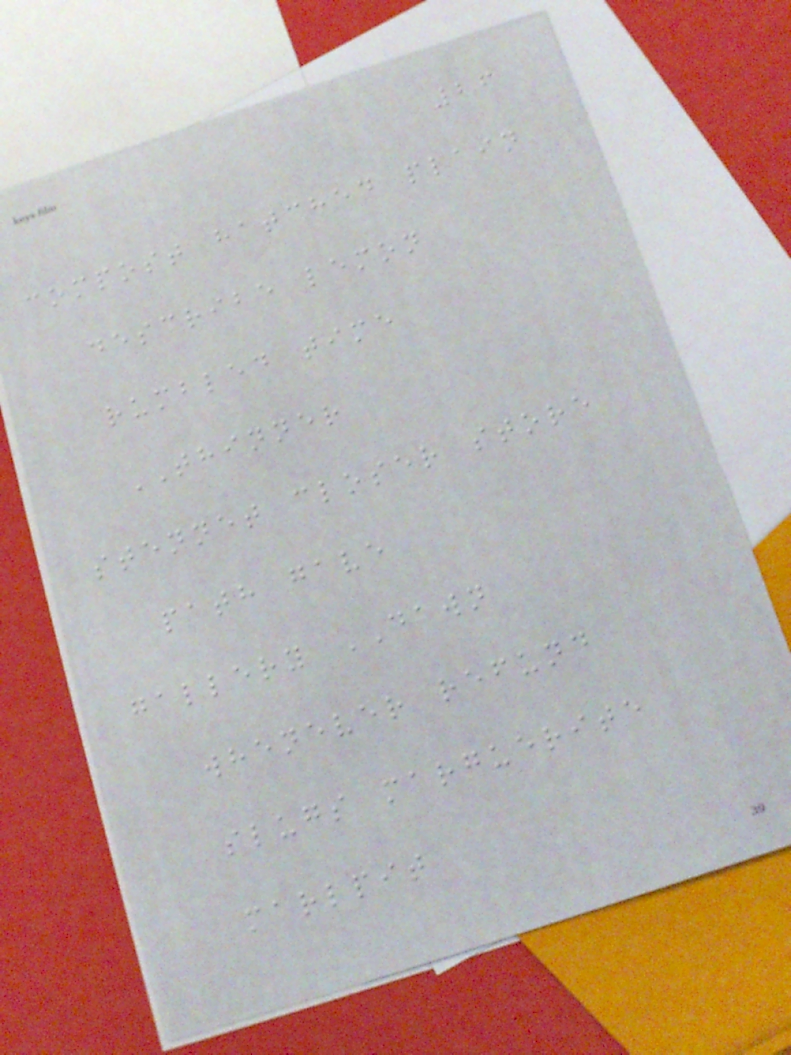26
compost hatched plain
describe lemon
rumbled time
THINNER
stennet closer store
path gave
gallery DAWN
whenever refund
slugs marguerite
marlpit
